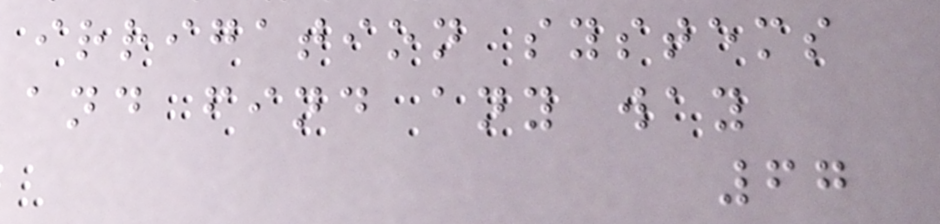irrigation systems
and find any way
67
